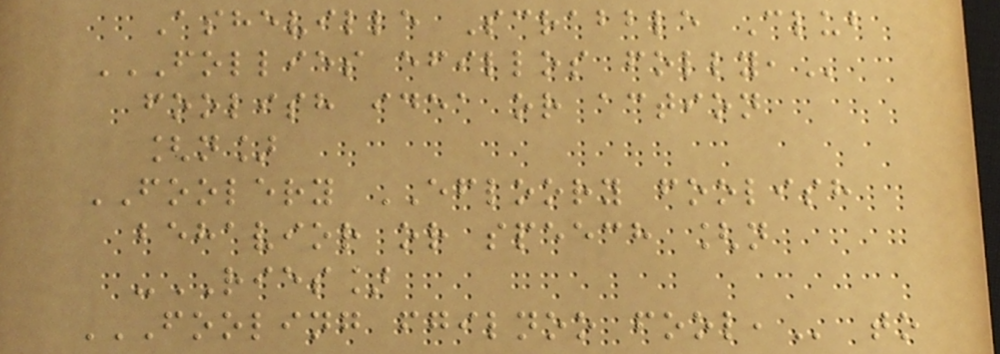Asheville Scrabble Club
FOLLIES EFILLOS FOLLY,
foolish idea or action
[n]
FOOLERY EFLOORY foolish
behavior or speech [n
-RIES]
FOOLING FGILNOO FOOL, to
